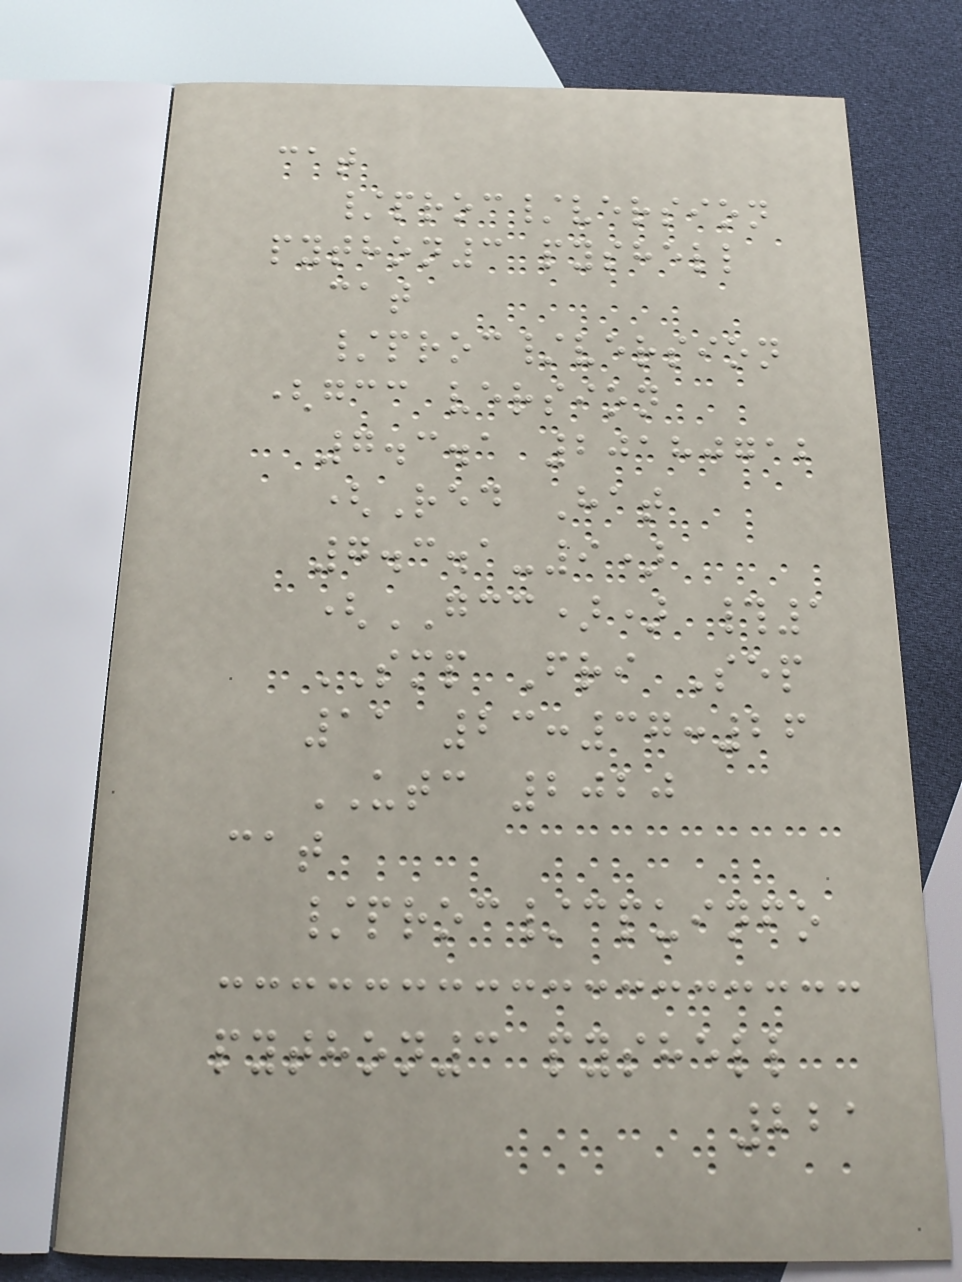cat
/proc/version
python3 pyshell
cat
/proc/version
(gcc version
7.3.1 20180712
(Red Hat
7.3.1-9)
(GCC)) #1
SMP Fri Sep
11 23:37:26
UTC 2020
cat
/proc/cpuinfo
python3 pyshell
221
